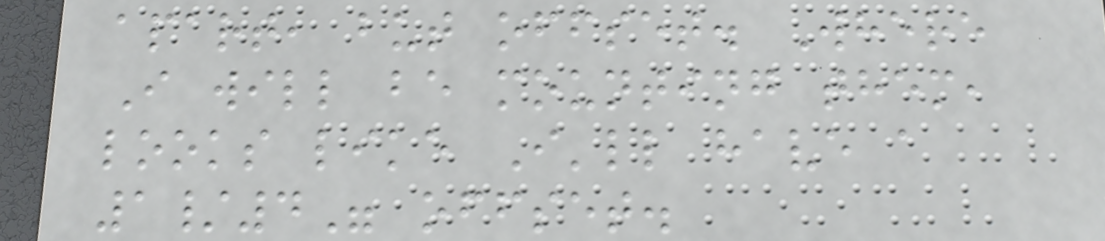apart, but offset. Where
I will be mounting them,
looks like I'll have a
1/4" offset.
